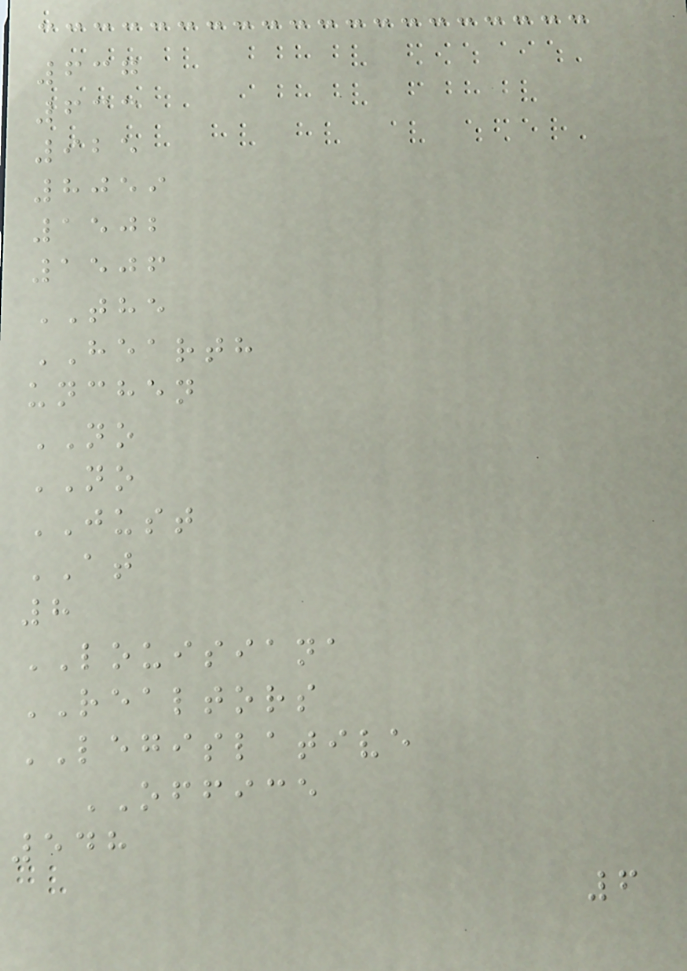637
633
925
8059
1502
1506
THE
HEARTH
unchen
NO
NO
JUST
AT
8
LOUISIANA
REALTORS
LEGISLATIVE
OFFICE
548
6
